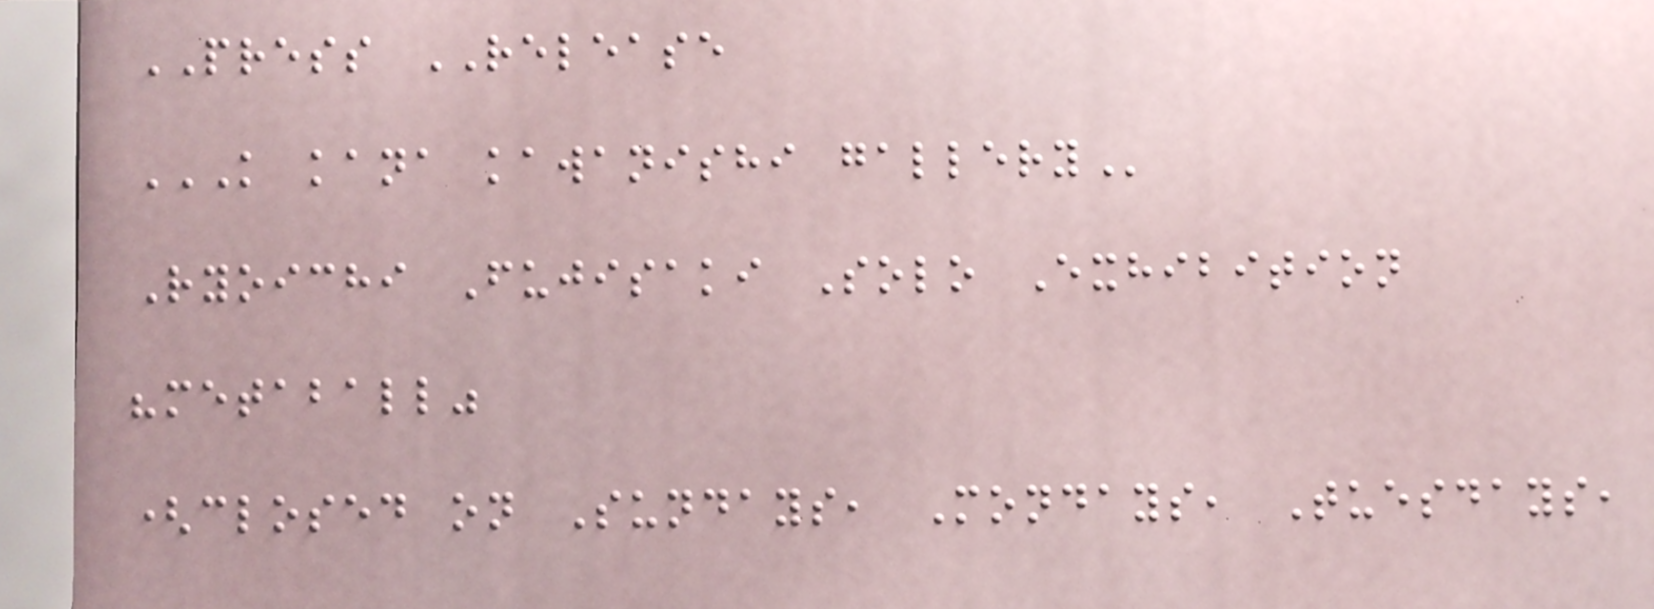PRESS RELEASE
K KANA KAWANISHI GALLERY
Ryoichi Fujisaki Solo Exhibition
"metaball"
(closed on Sundays, Mondays, Tuesdays,
